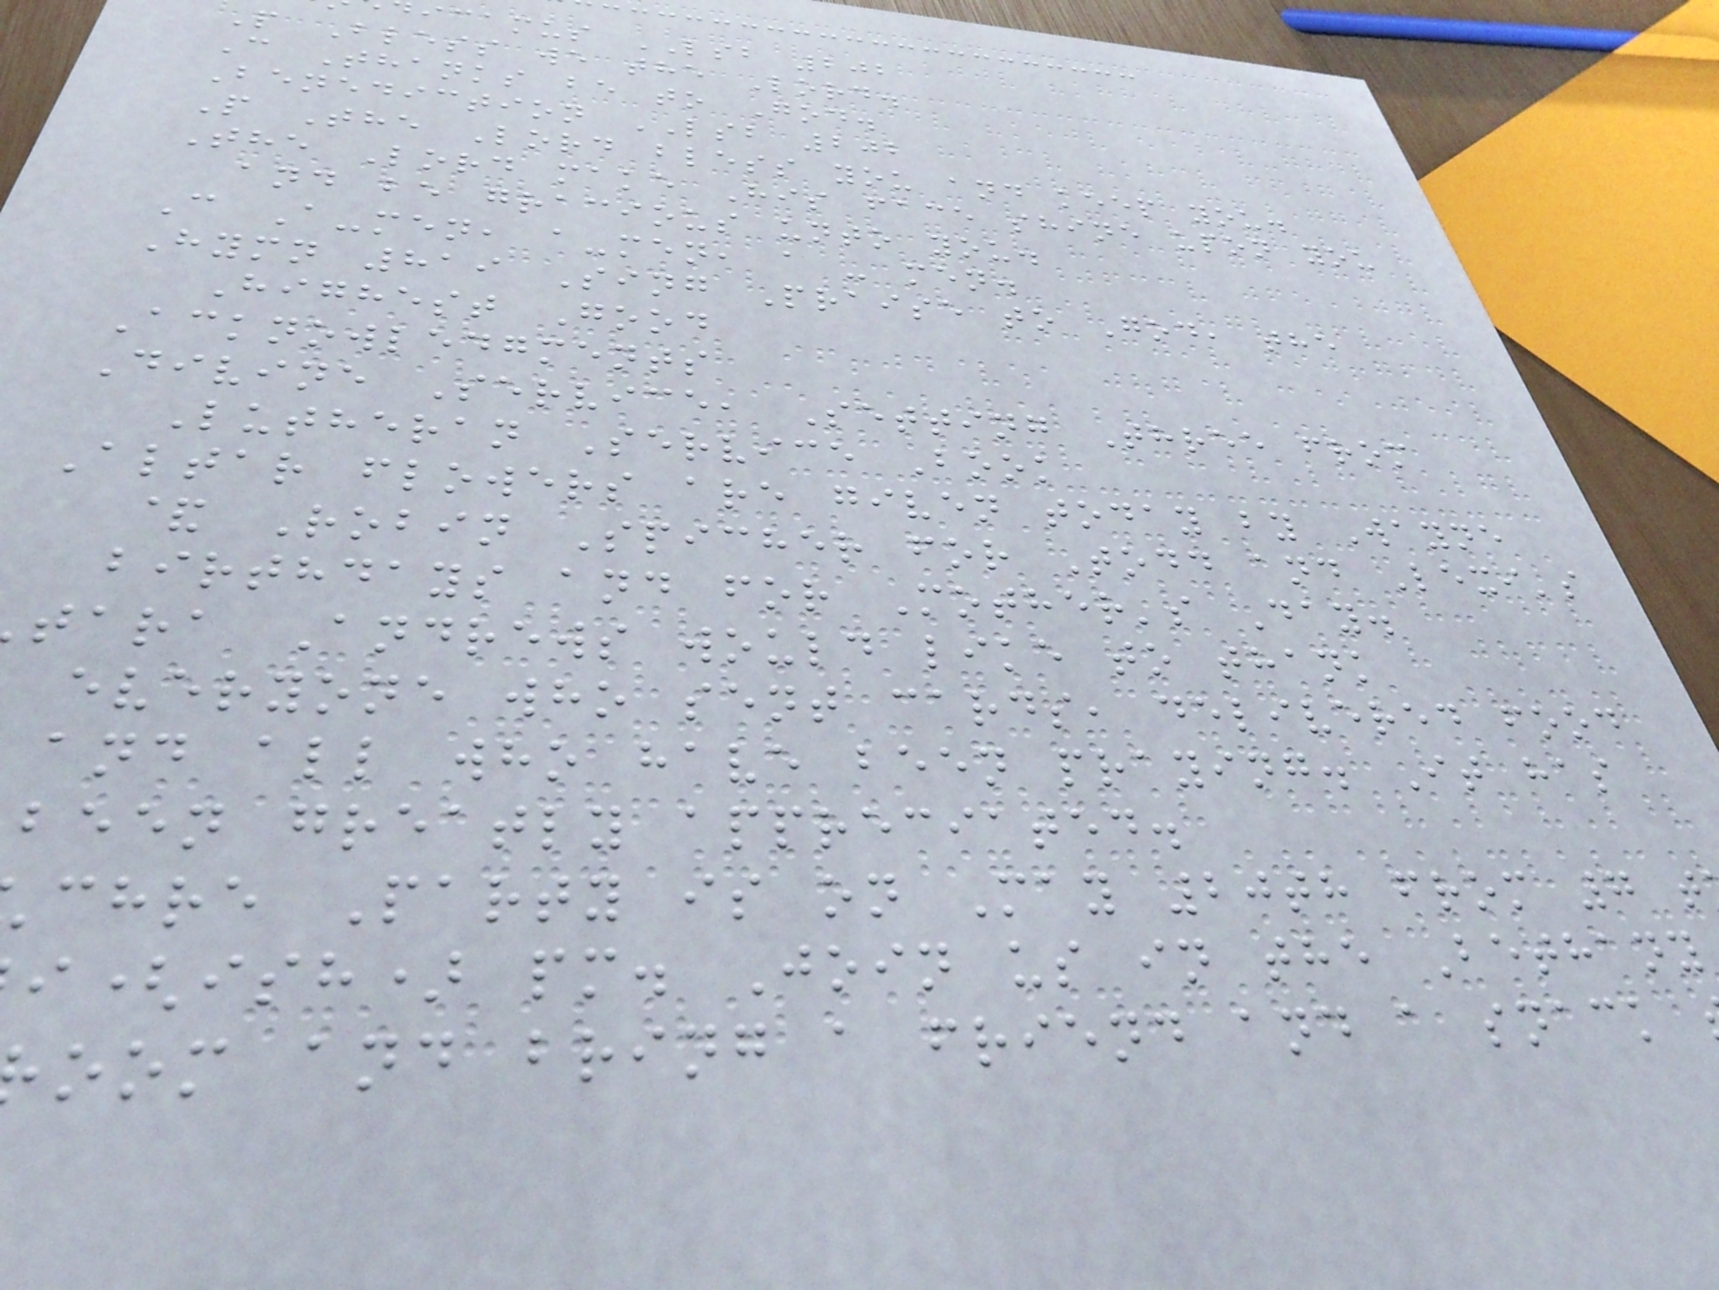icamus LSB 202
P Bless we the Lord.
C Thanks be to God.
Benediction LSB 202
P The Lord bless you and keep you.
The Lord make His face shine upon you
and be gracious unto you.
C A-men, a-men, a - men.
Hymn 819 Sing Praise to God, the
Highest Good
Acknowledgments
Divine Service, Setting Three from
Lutheran Service Book
Altar flowers are given today by Wayne
& Robin Spicher for Todd and Lexi's
birthdays and for Mother's Day.
tara Andrews would like to thank
everyone who sent cards, delivered food
and all who have been praying. It has
been greatly appreciated.
chre Party is on May 20th from 7 t
i(ish) pm. Join us in the Bethany
oom and bring a friend and a snack
